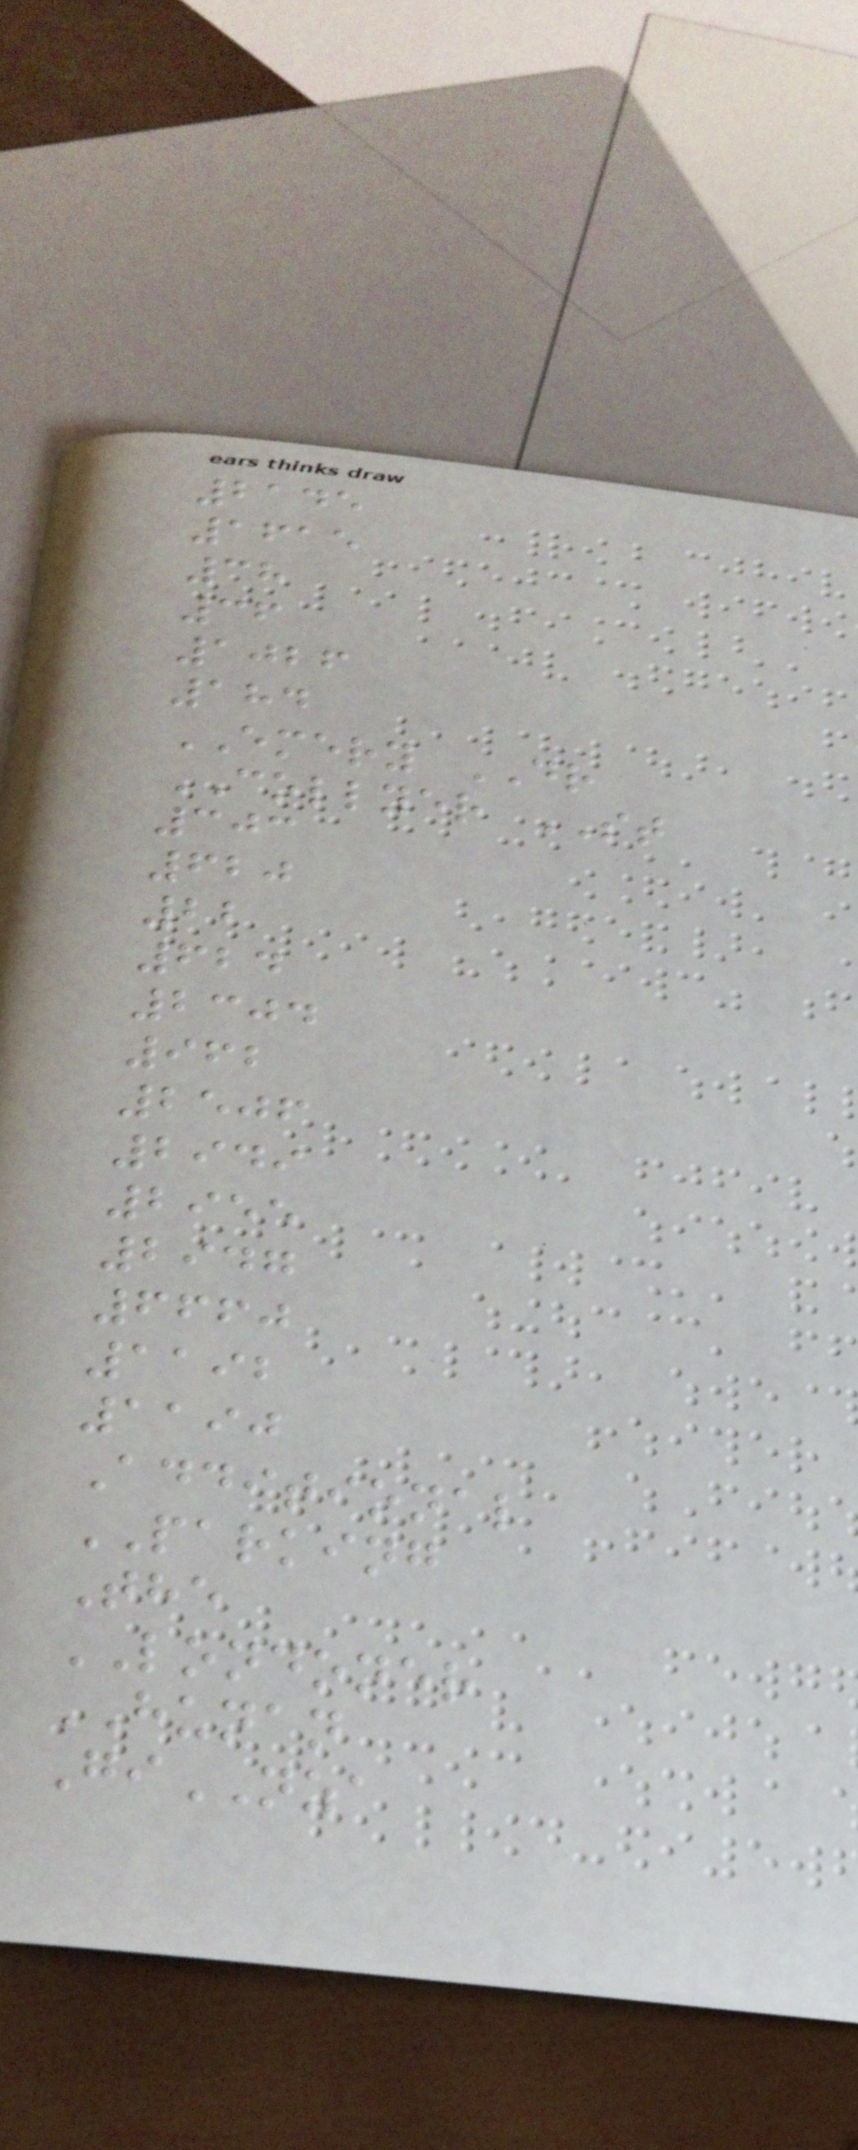2145
1615
38
36
1026
184
EMERY DR
COLLYER ST
303
620
22
624
2304
962
2506
2949
2955
2947
6660
1192
1190
Additional
PARKING
The
LONDONER
HUNAN
GiNZA
